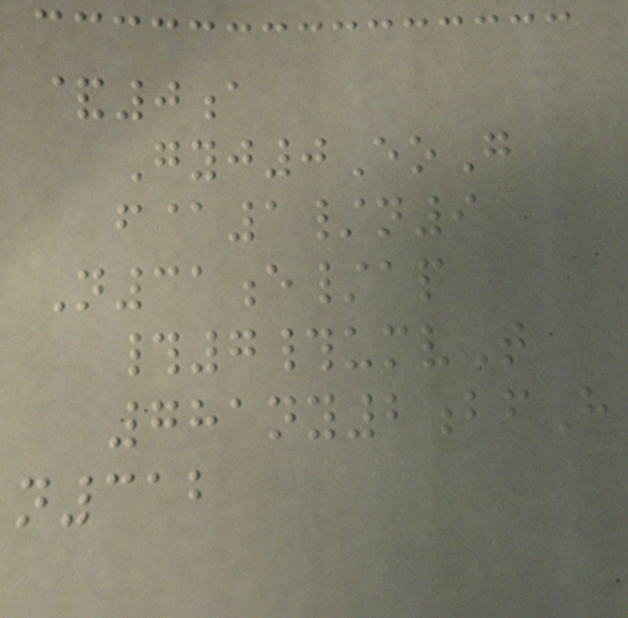&0a
Gyj0EoG
f@1/n9
N31e/ap
#7#umvT
781ny2bfH
n312
